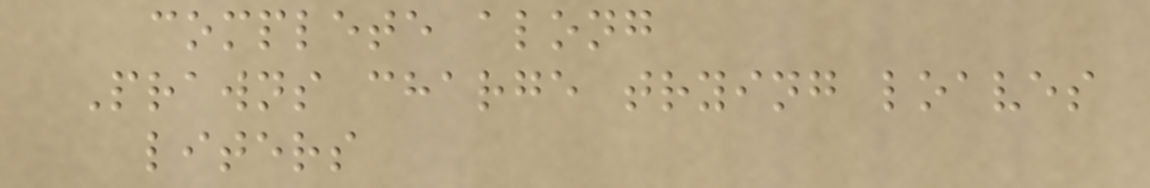complete along
Prawns charge trying loaves
liters
